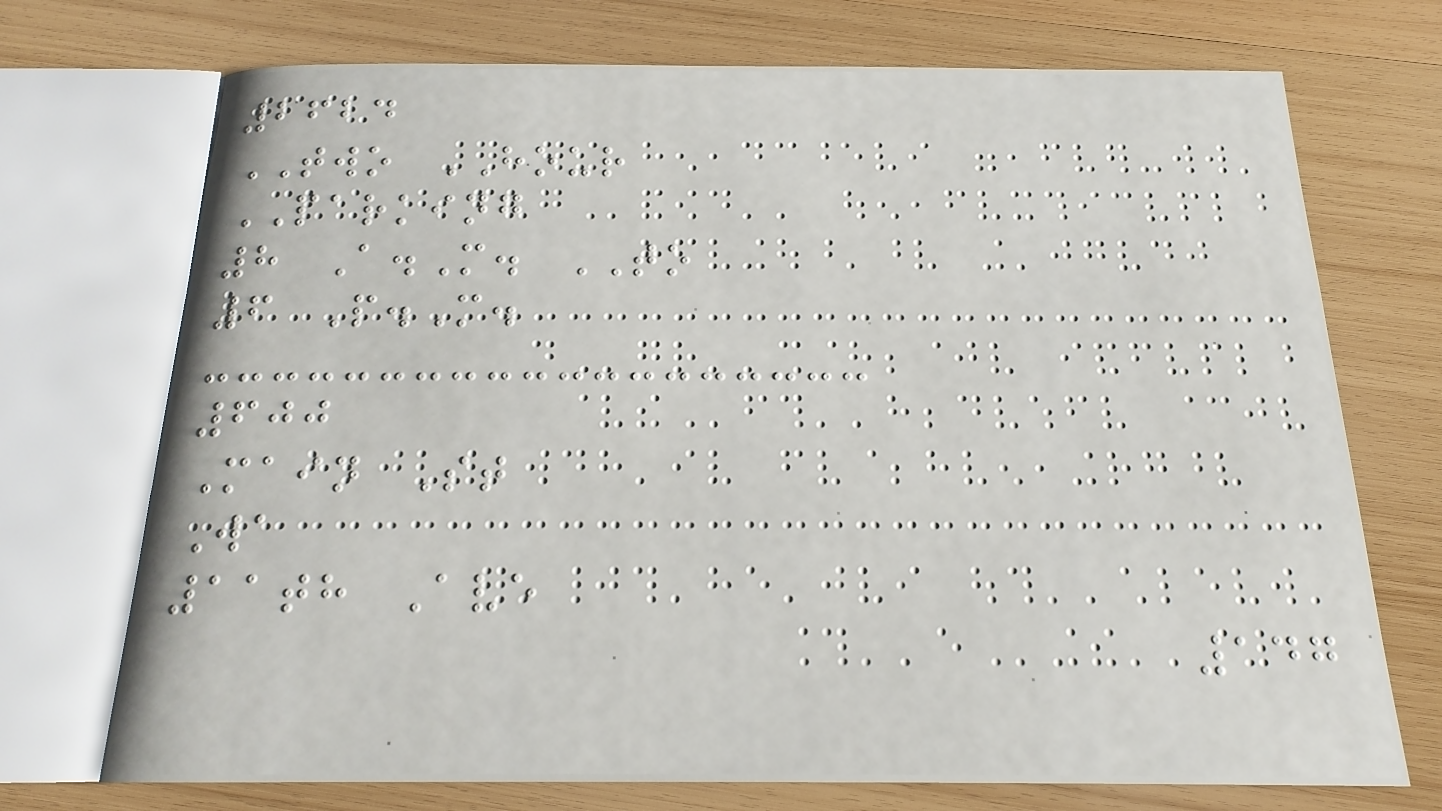2624
TWO HOUR
PARKING
8 A.M. TO
6 P.M.
600
Main St
Wa
11th Ave
147
